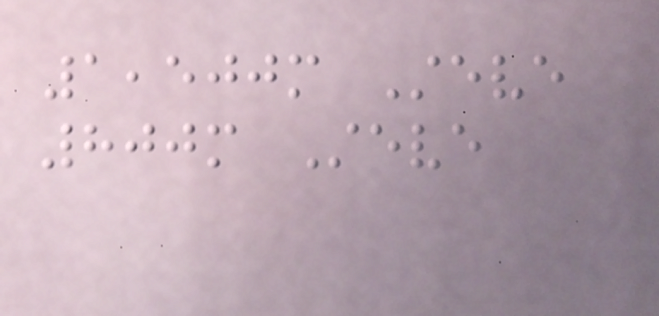1,500m Steve
800m Steve
